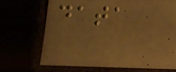data
